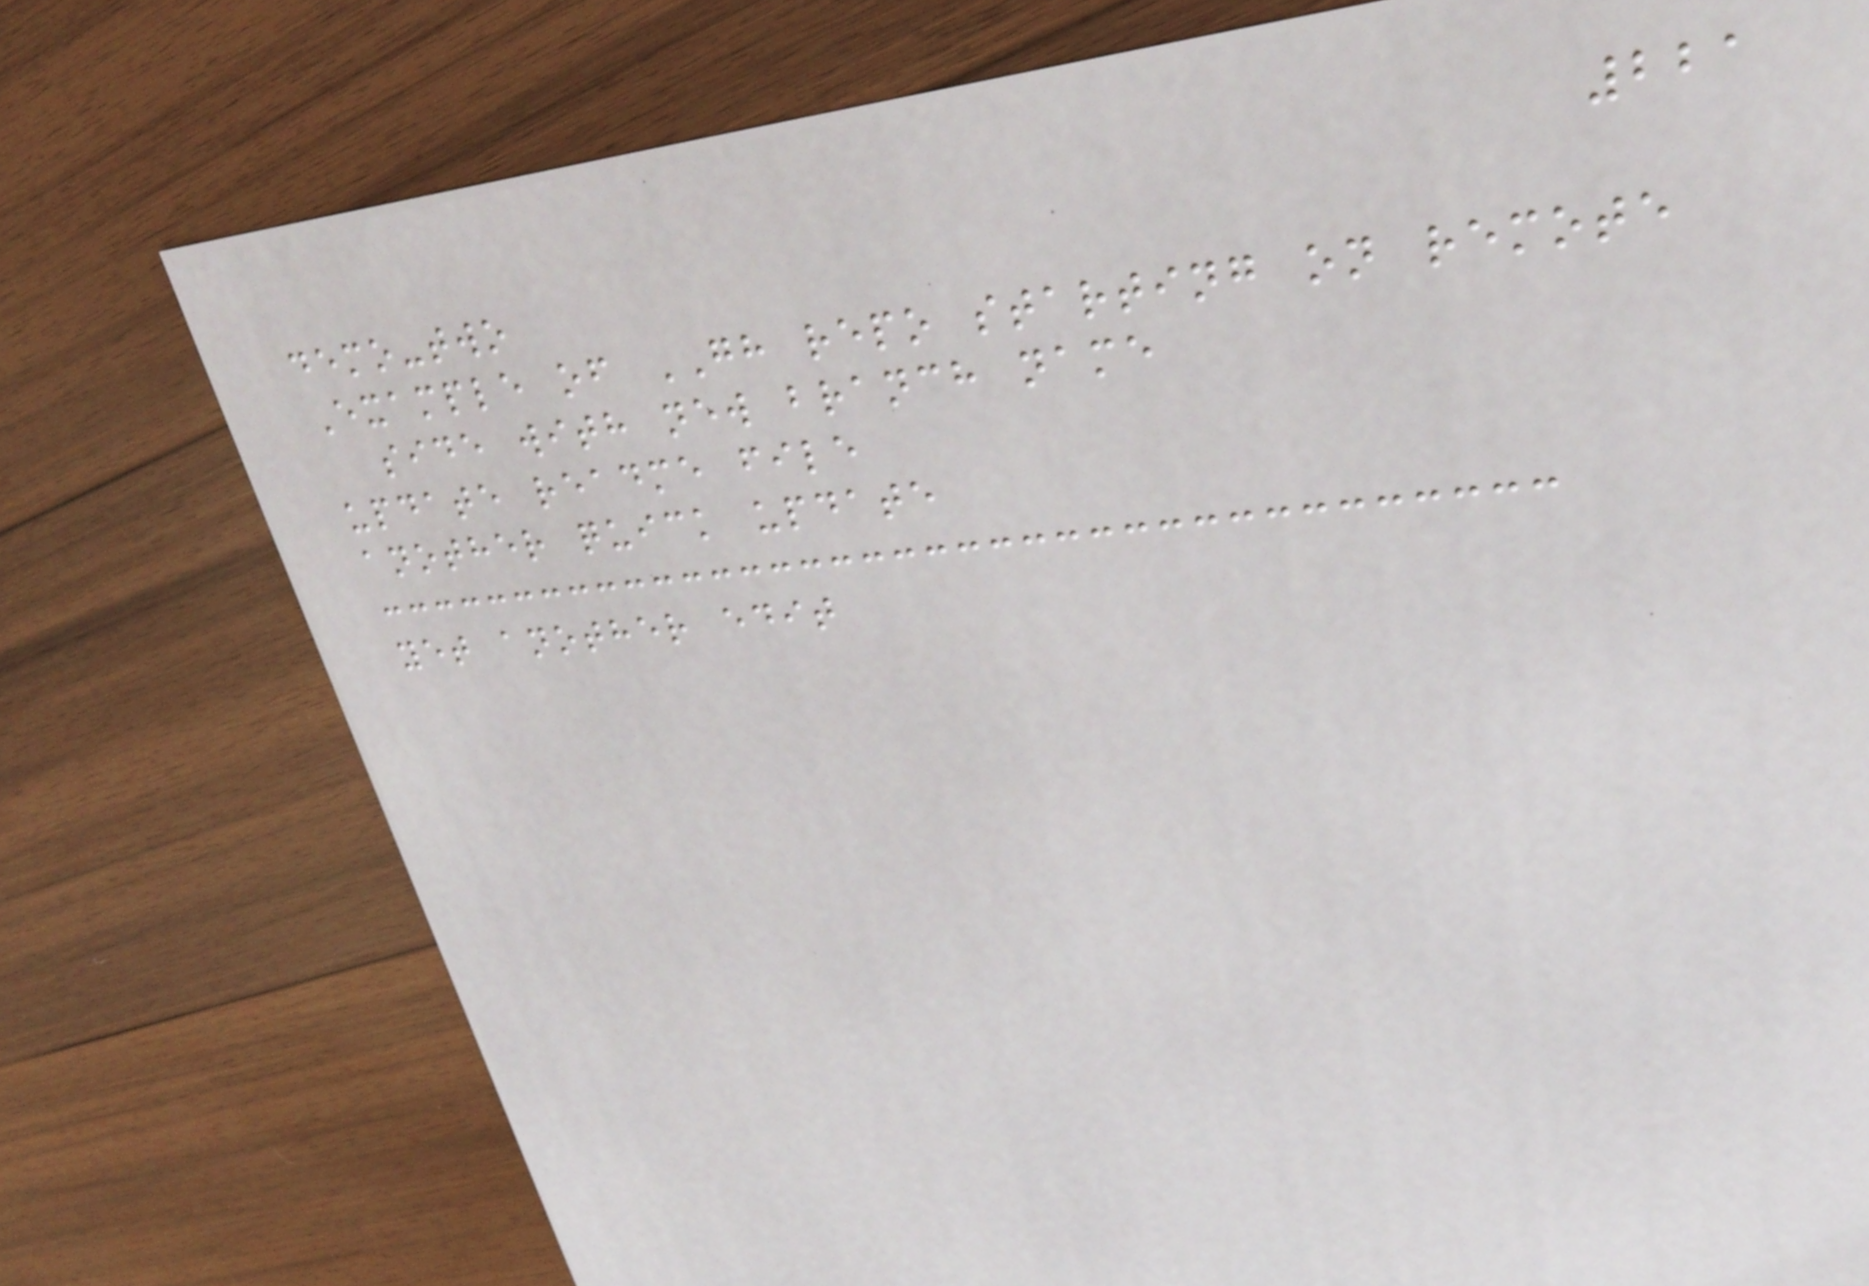221
demo-two
Example of GH repo starting on remote
side with new branch name
update readme file
another quick update
yet another edit
